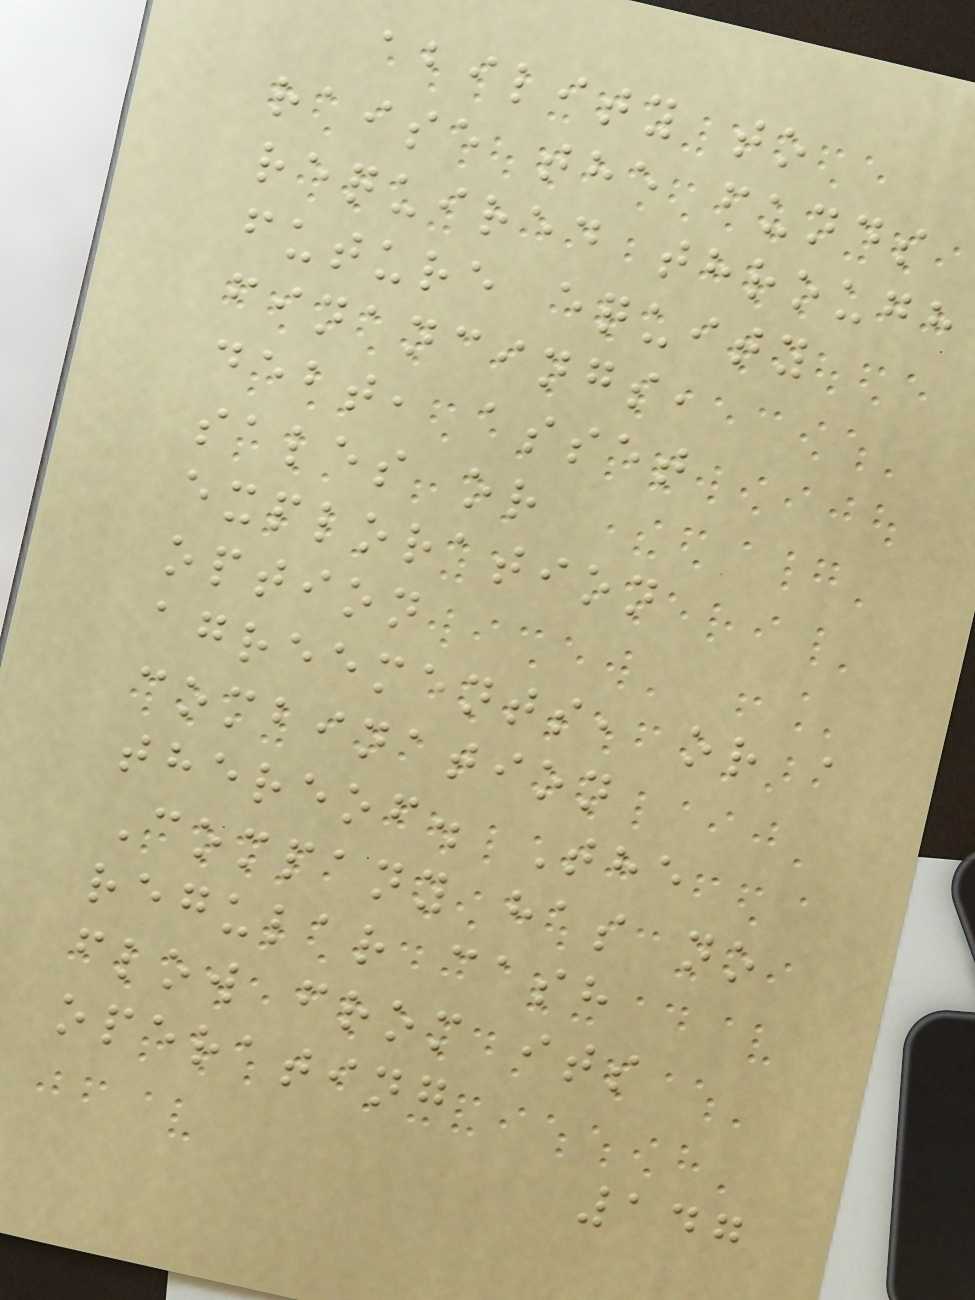ability to
raise the funds
required through
future equity
financings,
debt, asset
sales or
exploration
option
agreements, or a
combination
thereof. The
Company has no
regular cash
flow from its
operating
147
